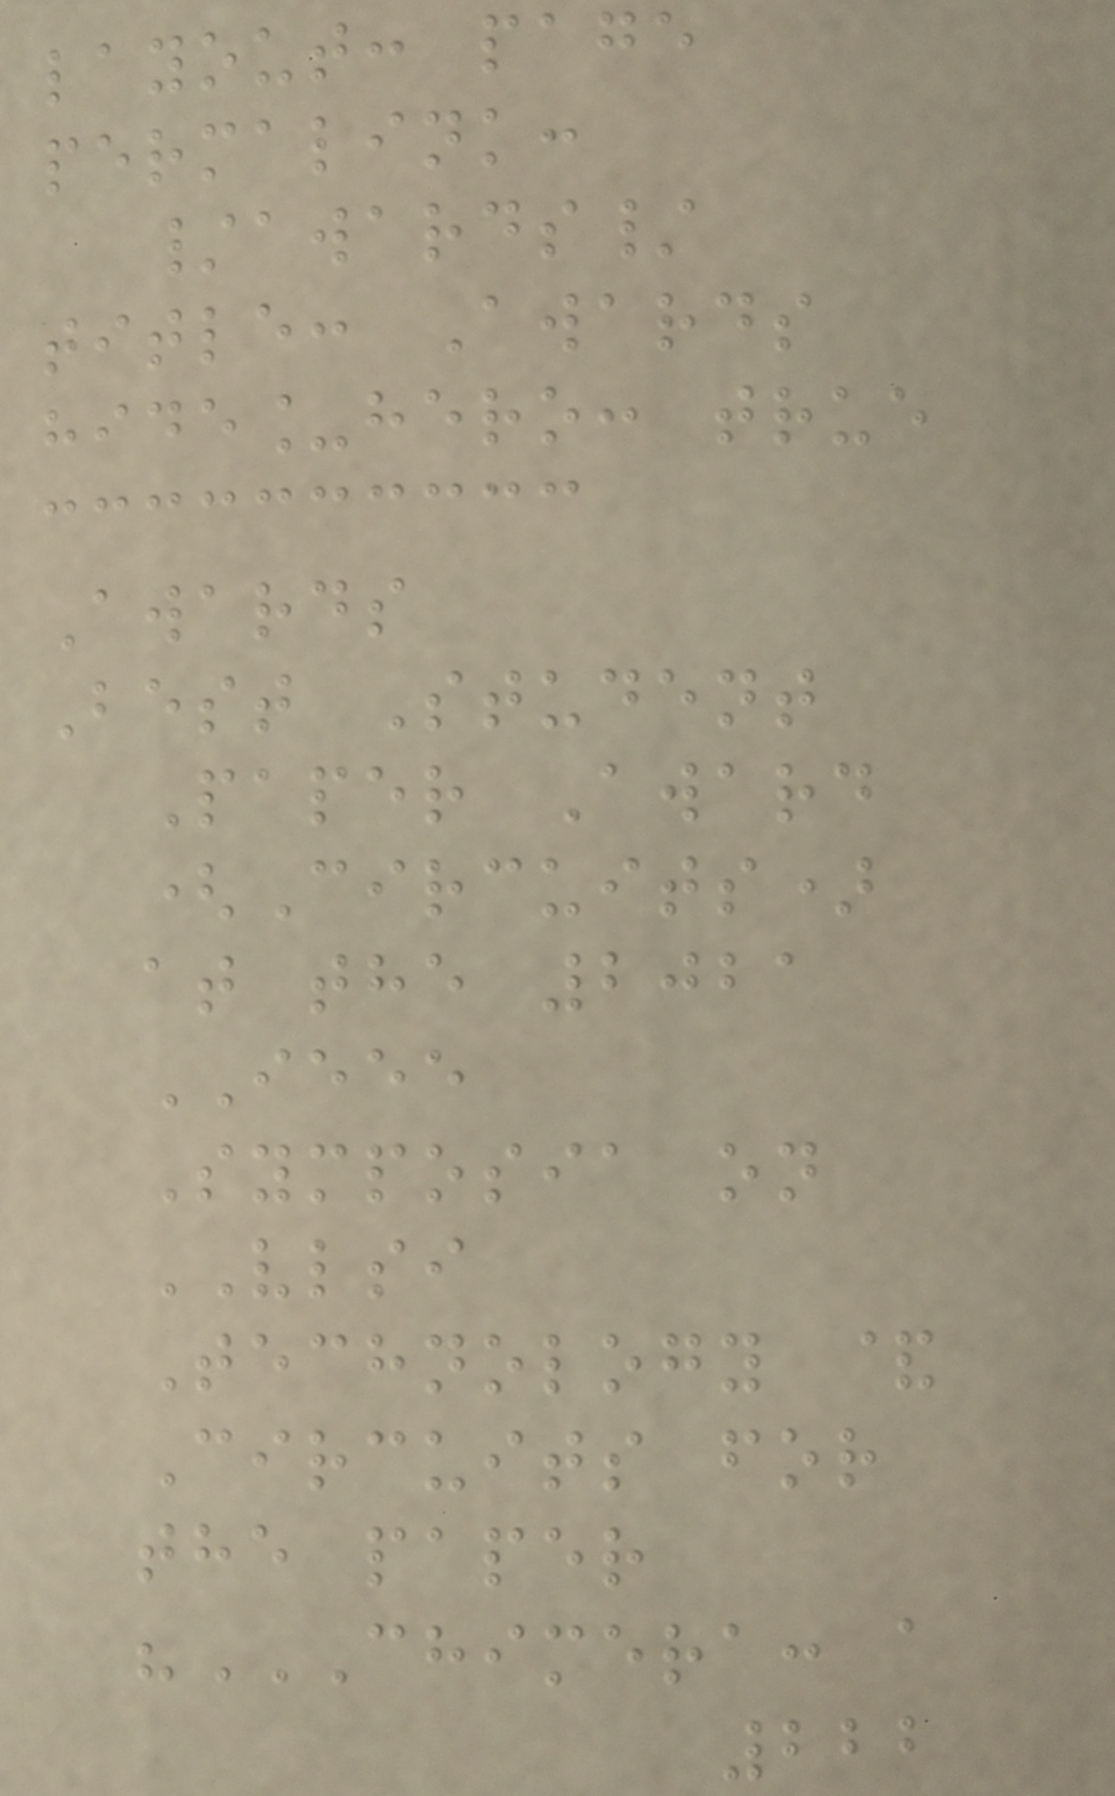layout: page
permalink:
/awards/
title: Awards
hide_hero: true
Awards
Best Student
Paper Award
(Circuits)
at the 2021
IEEE
Symposia on
VLSI
Technology &
Circuits for
the paper
"CHIMERA: A
222
